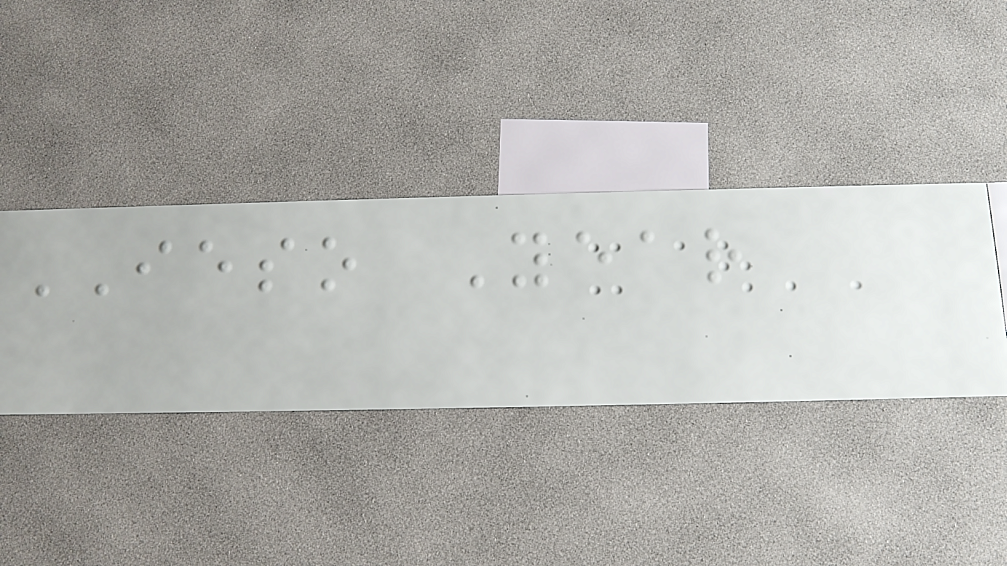IESO Year
